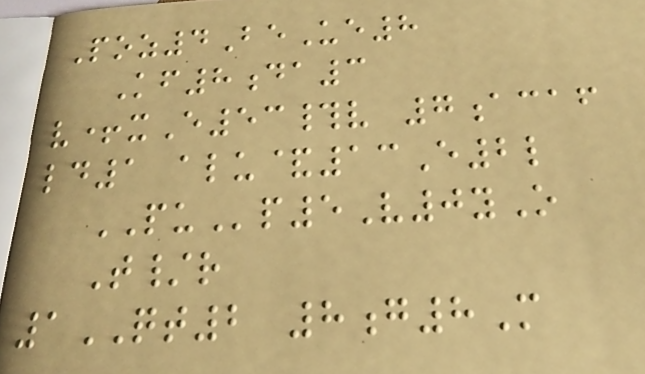Poz4BeUe8
Kf8da3
v+xE53#v 7acaf
ld1 alu&13E2l
PUp5V0yO
T/r
1QT2 8g8M
